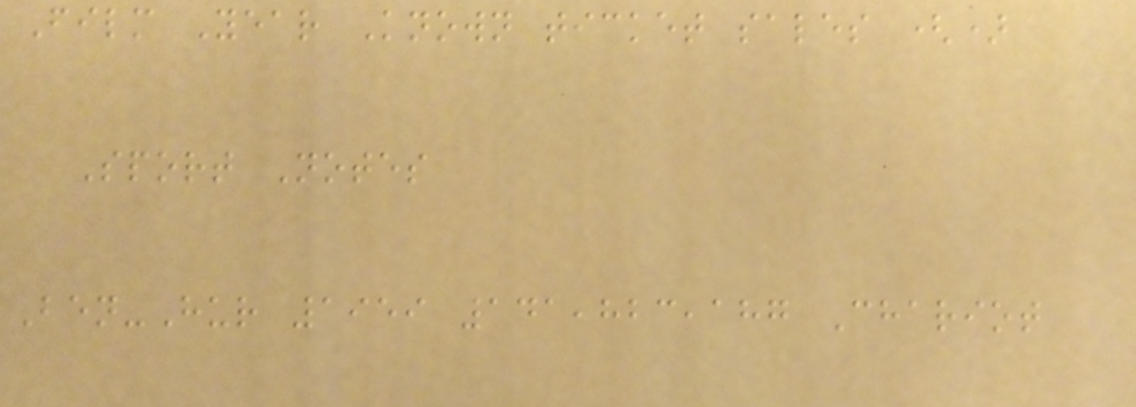Film Year Known ticket sales ()
Sport Notes
Ben-Hur 1959 141,823,187 Chariot
